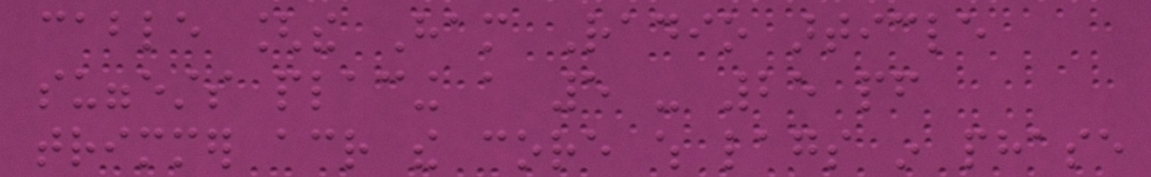cable [the Ham Radio article
suggests placing a 5 - 25 pf
trimmer across the core which lags in phase
